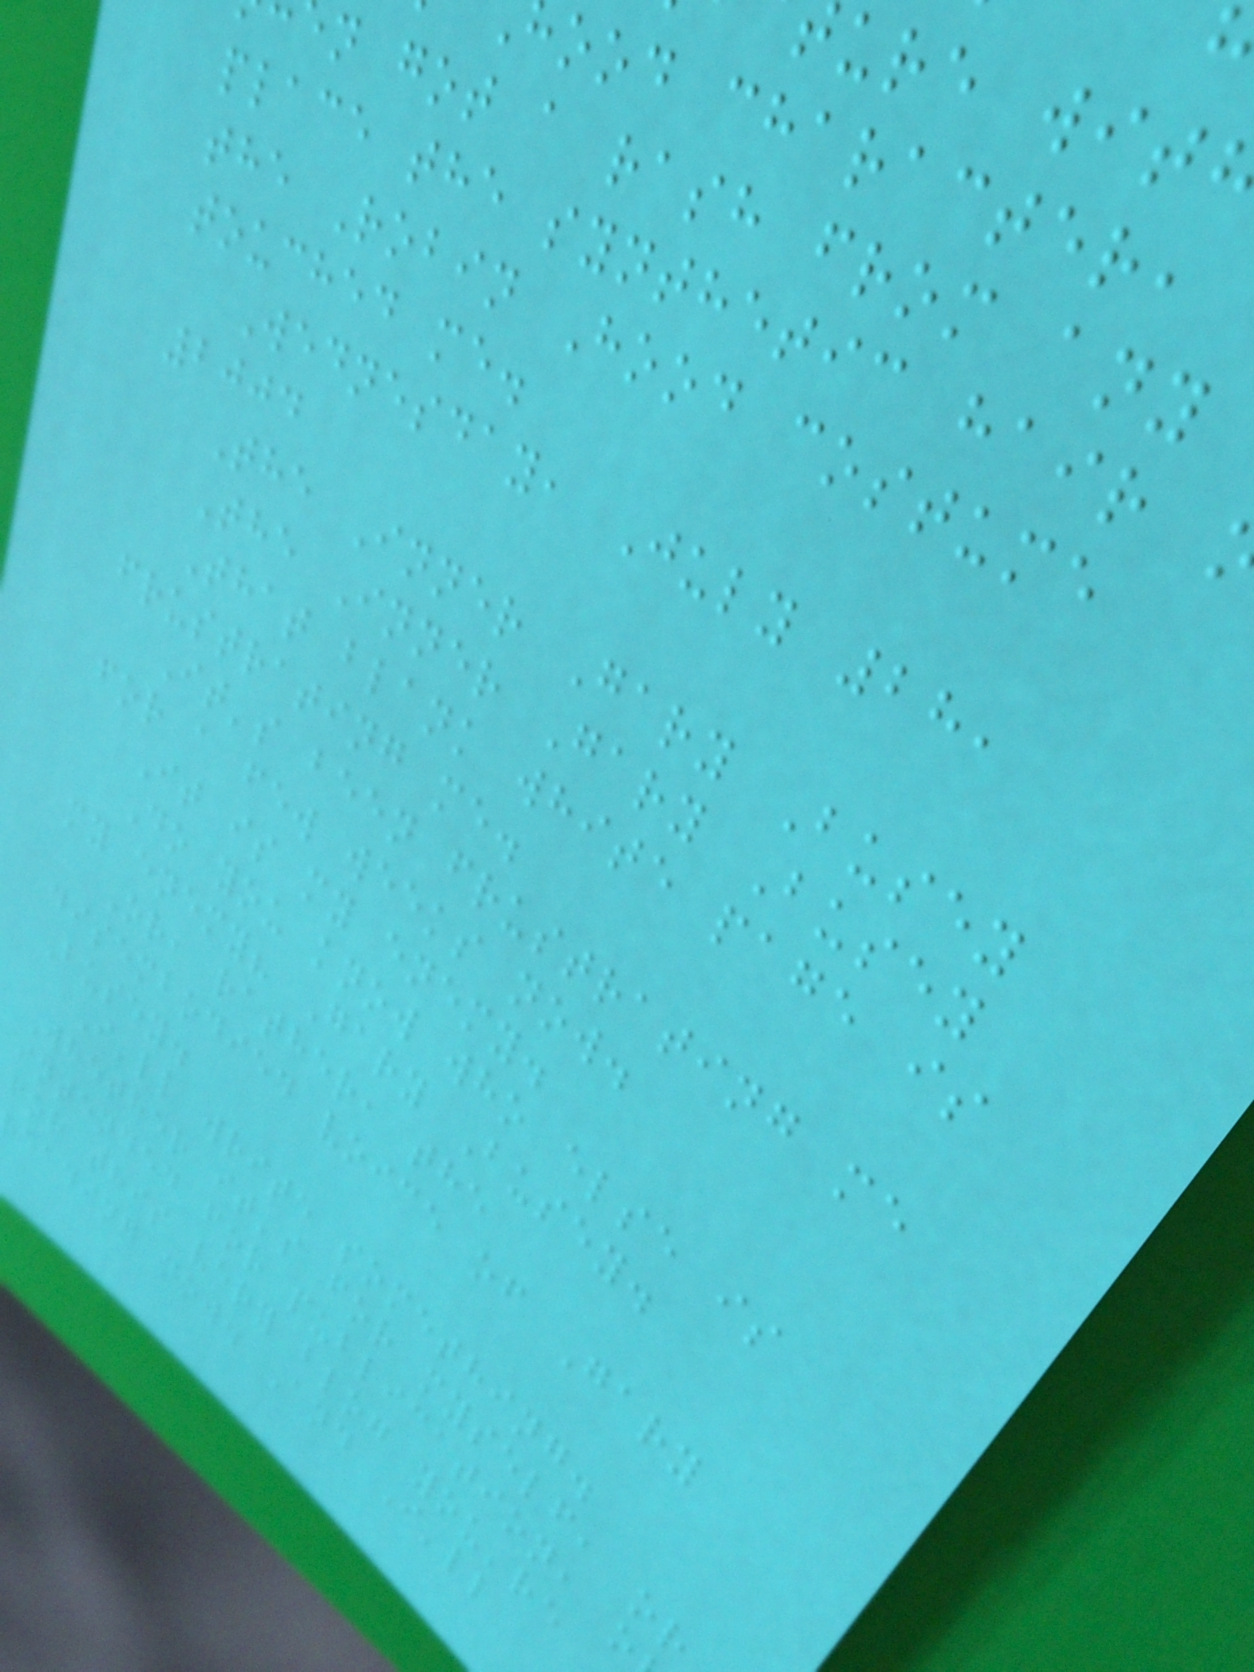ure wit
ood character,
n got a rash from any
place the synthetic hair
the Robin Hood costume
touched me.
Wednesday, July 28,
2004
The Inner Gary Busey
The Inner Gary Busey
That blank white page is
frustrating me.
It's been frustrating me
for a few weeks now.
It is my enemy.
Do you know who else is
my enemy? Gary Busey.
Or, rather, the
disembodied voice of Gary
Busey.
I'll write something.
Whether it's for myself, or
intended for publication, o
for this very blog you're
eading now. And I'll
